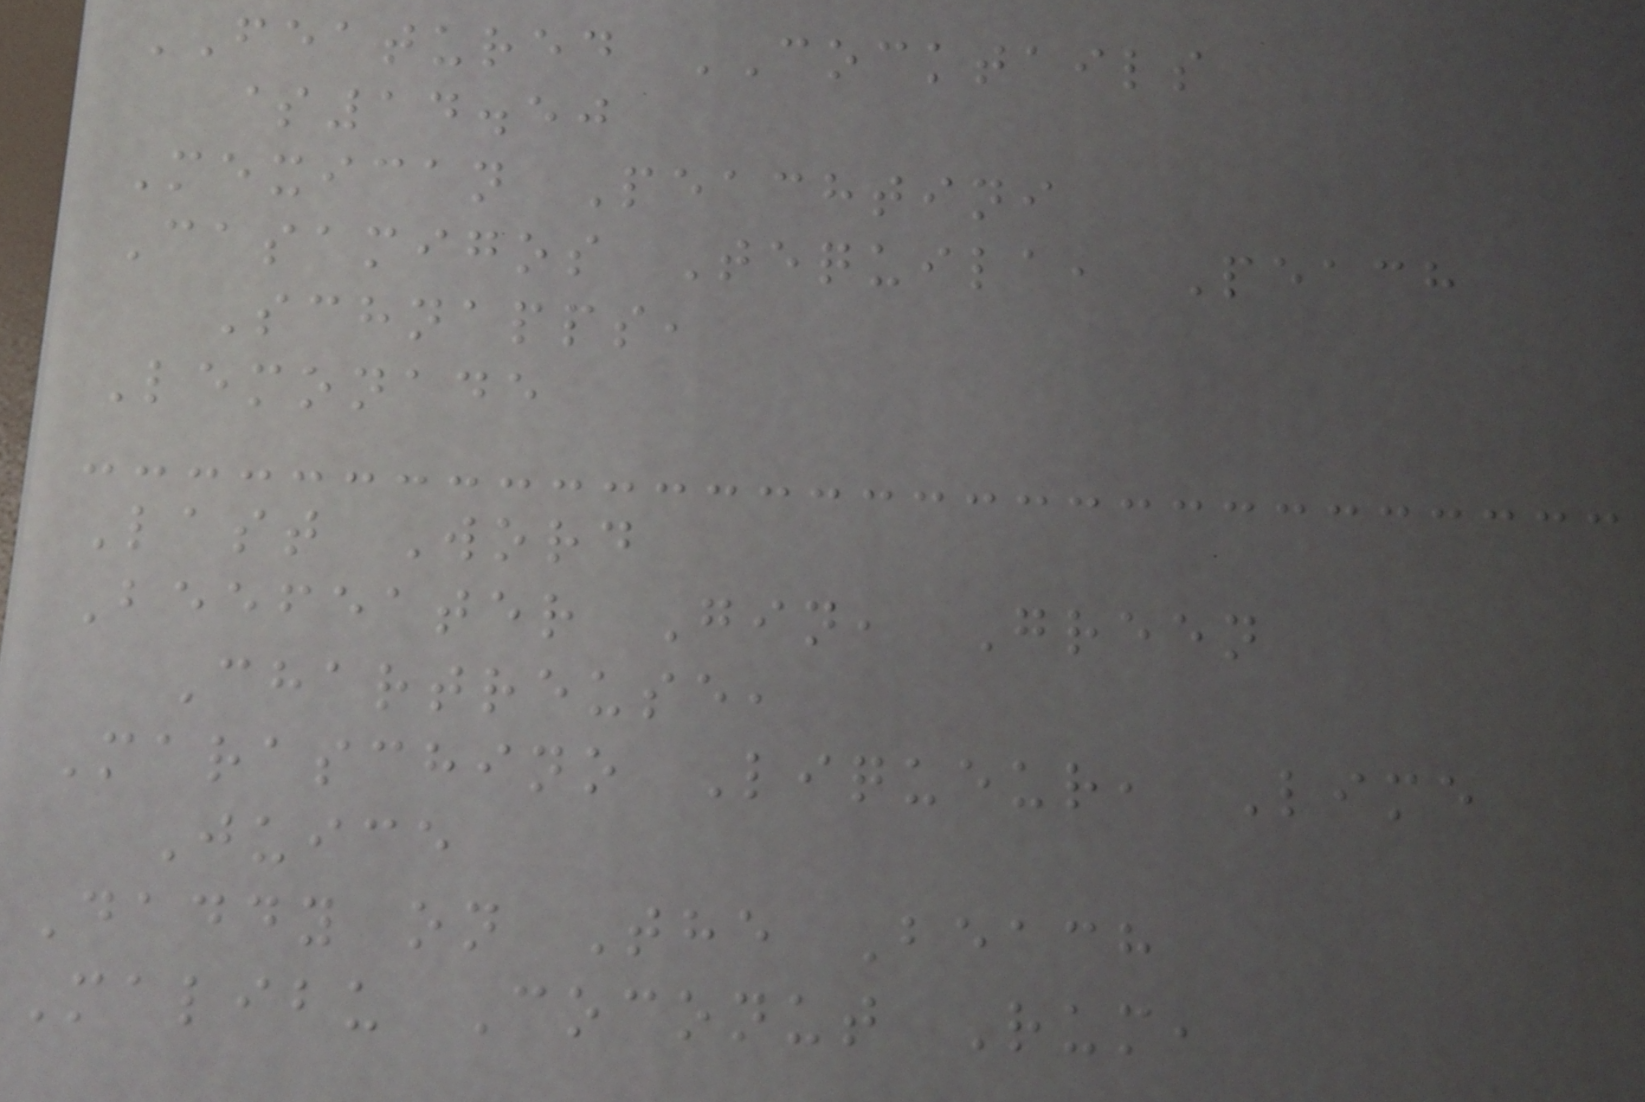FEATURED COCKTAILS
$14.50
Mexican Peachtini
Casamigos Tequila, Peach
Schnapps,
Lemonade
Last Word
Beefeater Gin, Green
Chartreuse,
Maraschino Liqueur, Lime
Juice
Daddy on The Beach
Malibu Coconut Rum,
